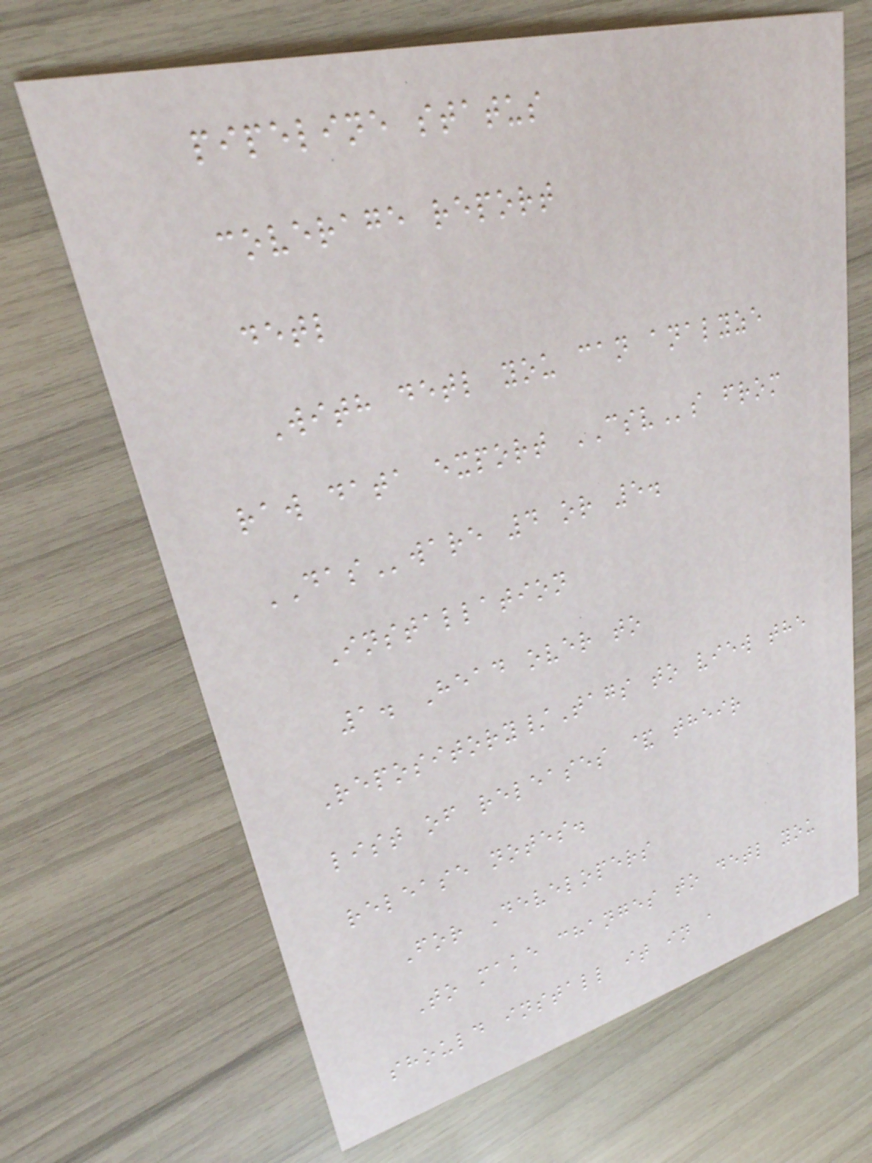pipeline status
coverage report
detl
With detl you can analyze
raw data export CSVs from
DASware 4 or 5.
Installation
1. Head over to
Repository/Tags to view the
list of releases & their
release notes.
For Developers
To make changes to detl you
should install it in a
